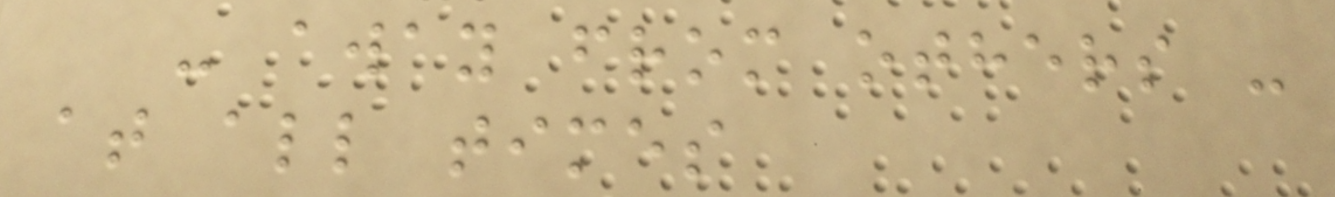- away from others -
at all times
